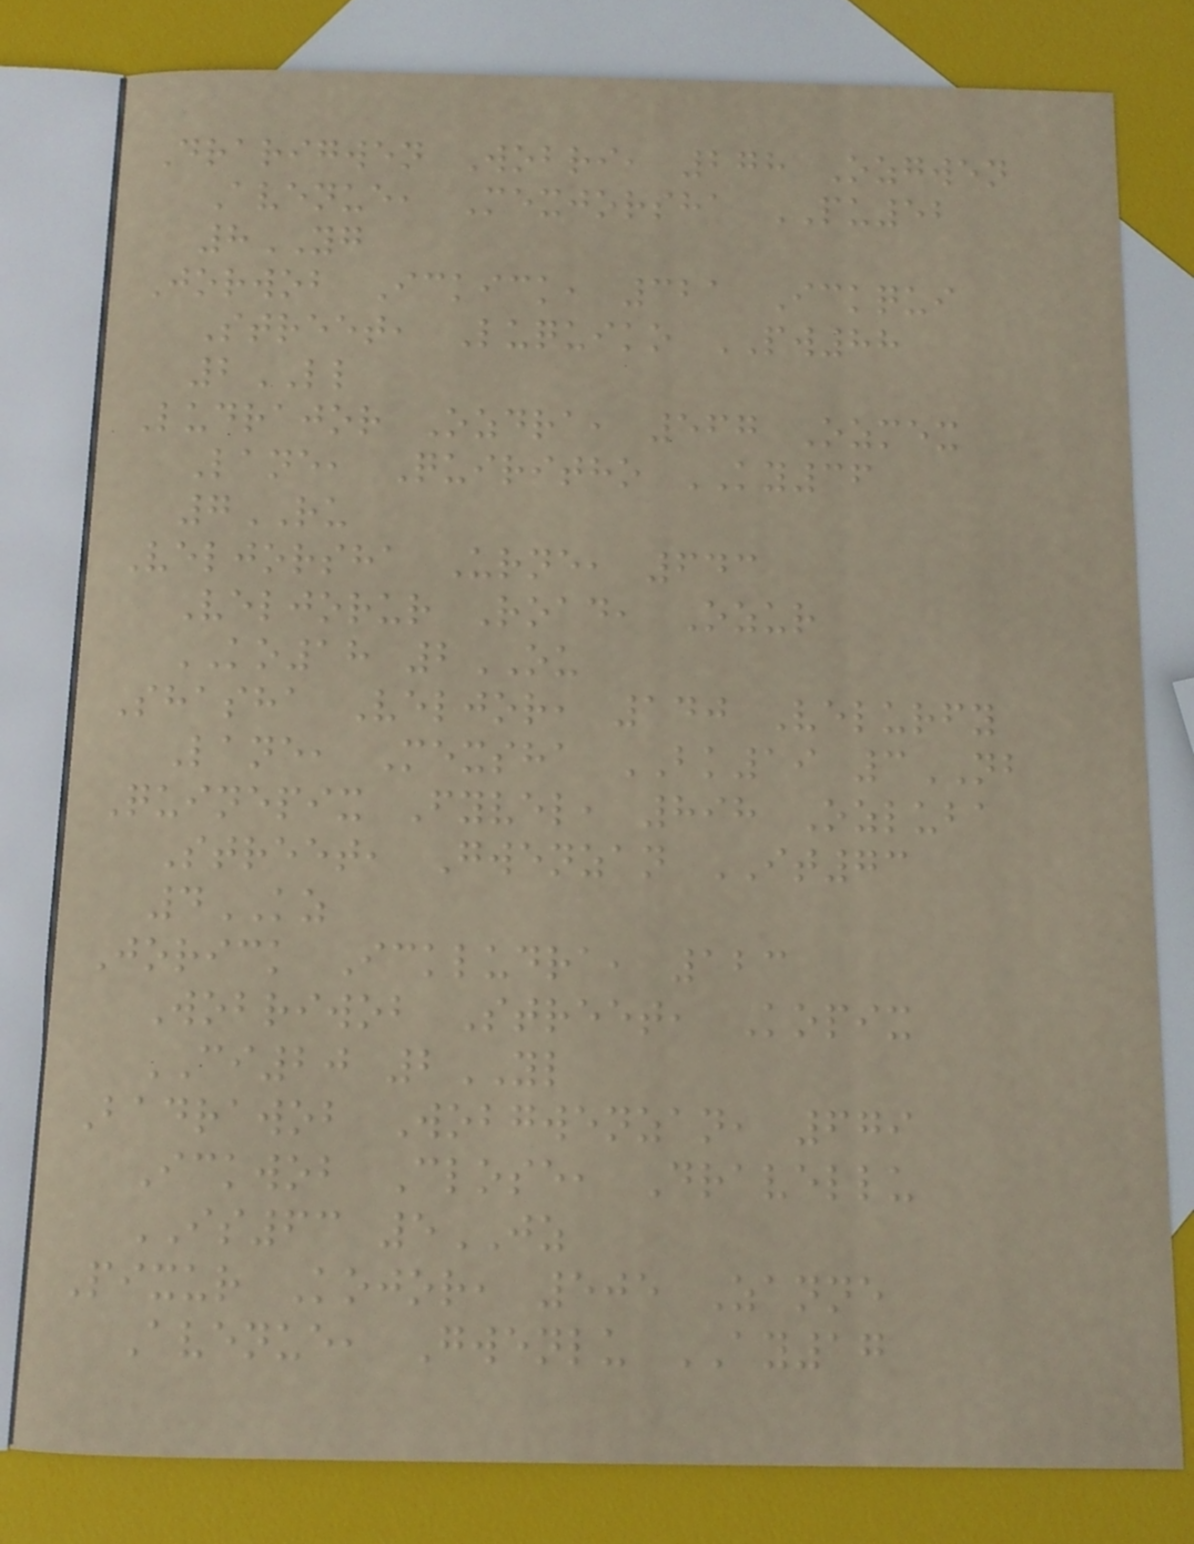Drarigwen Wobri, 278 Ozgwen
Avenue, Mexjorsha PU52
8YG
Jorwob Ickick, 321 Ickqui
Street, Luquiko PW88
2LL
Ludrajor Ozdra, 567 Ozmex
Lane, Quiritho KY36
7RU
Veljorsha Urne, 643
Veljorur Road, Ozur
KO18 2OU
Shasha Veljor, 140 Velurfy
Lane, Mexsha BK19 3NB
Quinepix Fyvel, 898 Ozluba
Street, Gwenzan IT73
4KZ
Jorick Ickludra, 123
Wobriwob Street, Kopix
CI20 2YL
Badrawob Wobgwenzan, 679
Ickwob Close, Dravellu
IS63 5JZ
Pixur Kojor, 505 Zanne
Avenue, Gwenlu AY17
